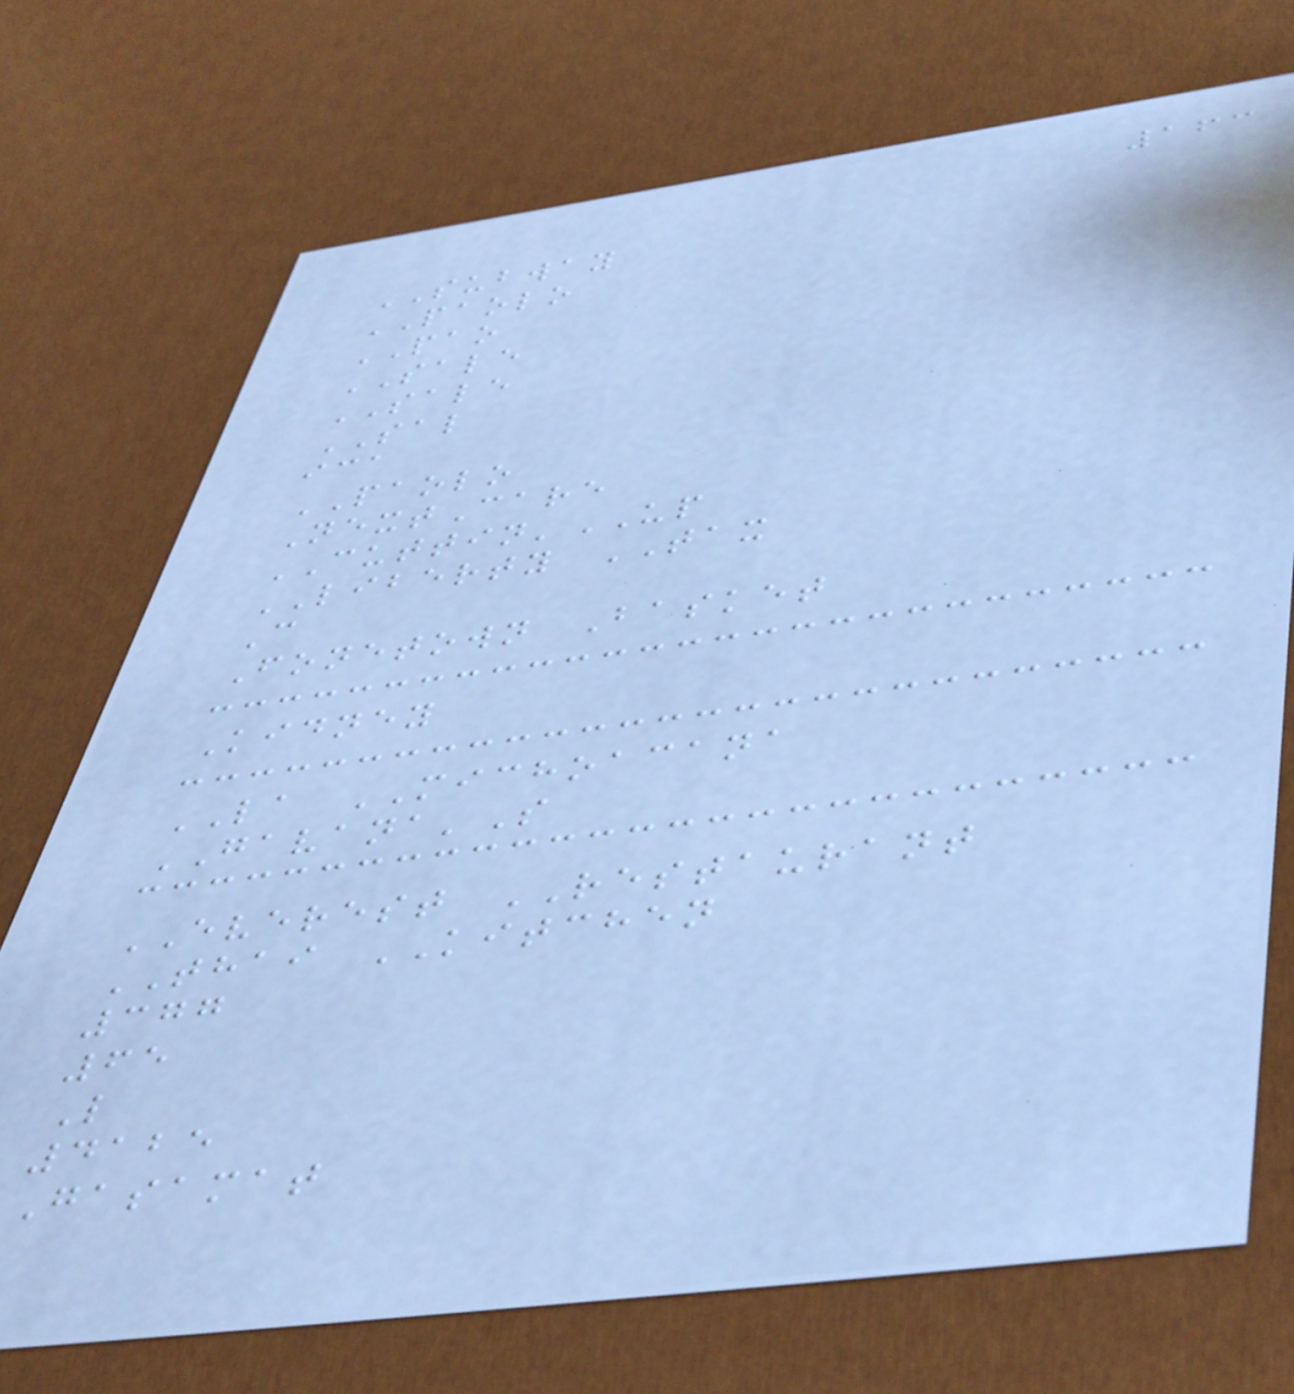163
SUBWAY
PAOLO
PAO
SALE
SALE
SAL
ica
PAOLO
NextCare
CUTTIN'UP
LIBERTY TAX
C
Fonetown Basket
Kidney
LA MICHOACANA
GAVANA'S
EVEREST RESTAURANT
THAI KITCHEN
377
65
L
4125
Gasamat
